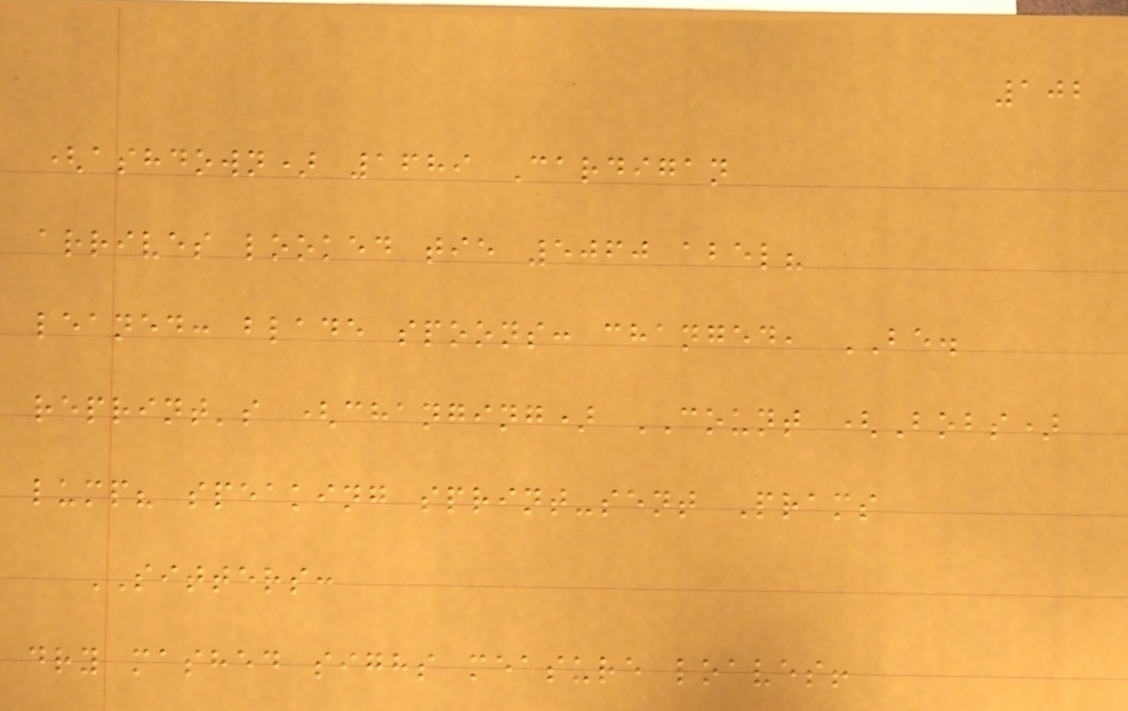102
(ashdown) 1689 Cardigan
arrives looked tie 5060 abel?
leaned: blade spoons: changed, BE.
reprint's (changing) COUNT (Bobs)
lump? speaking sprint-sent Prams
SITTERS:
dry mashed sighs measure loaves!
